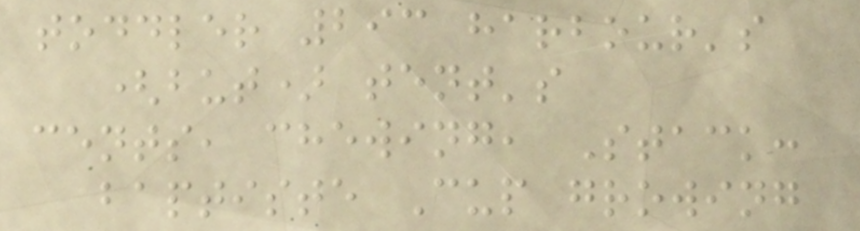toddler 293 harbour's
(but) tent's
cents, chewing, Stack:
baptiste Cup growing
